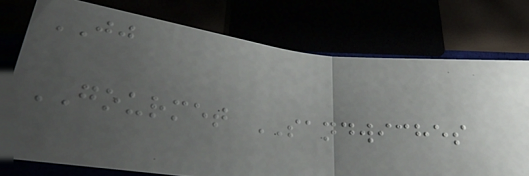JJ
GOURMET SANDWICHES
